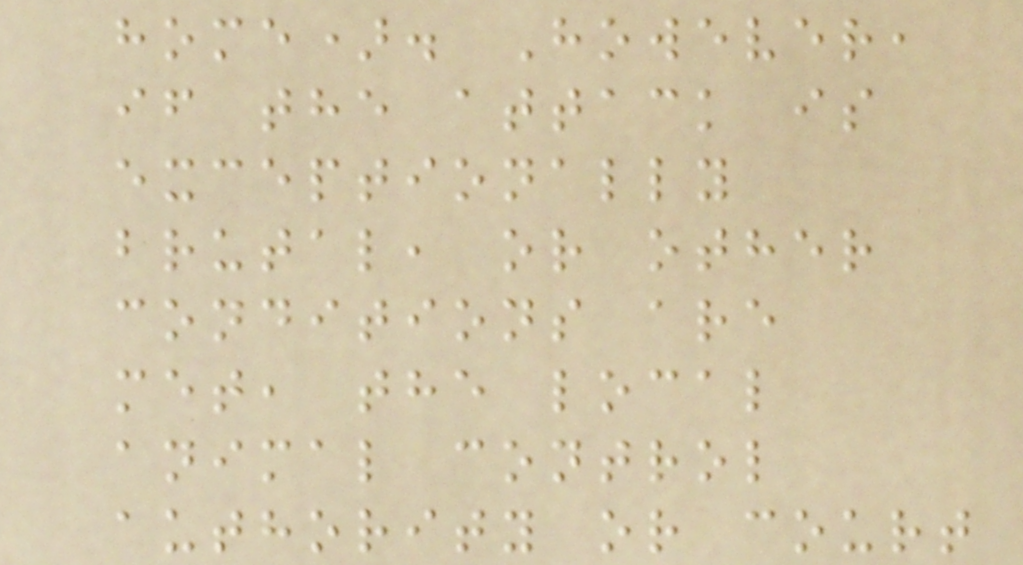home). However,
if the attack is
exceptionally
brutal, or other
conditions are
met, the local
animal control
authority or court
